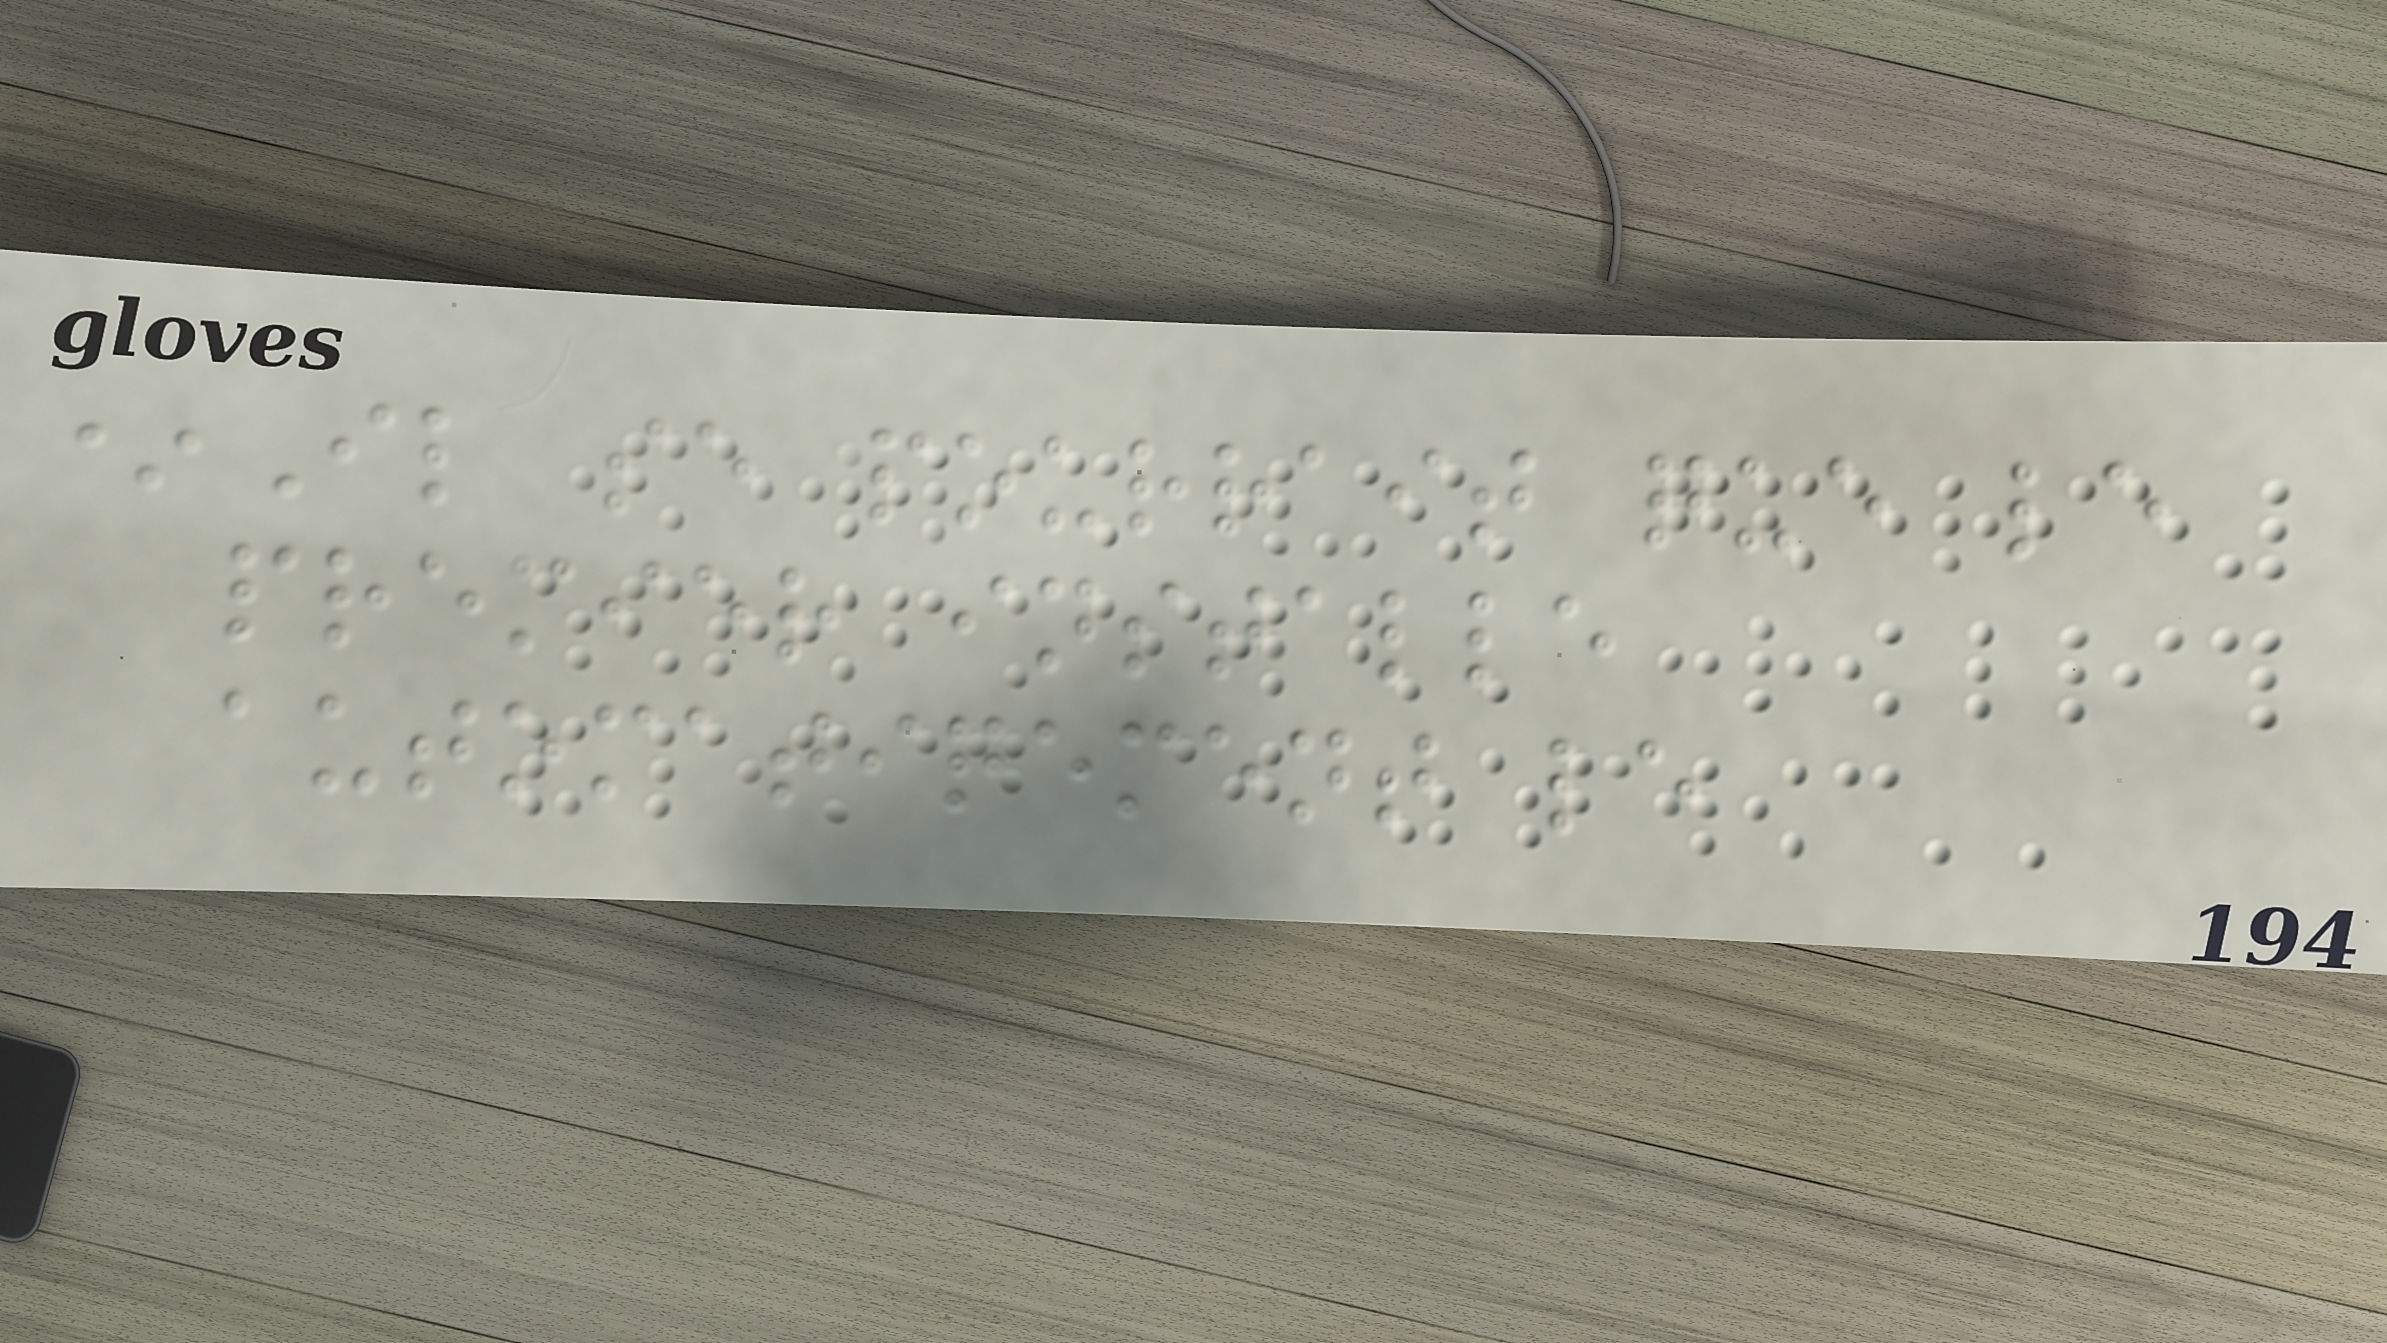*Il se pourrait que le
premier installe
automatiqement le
